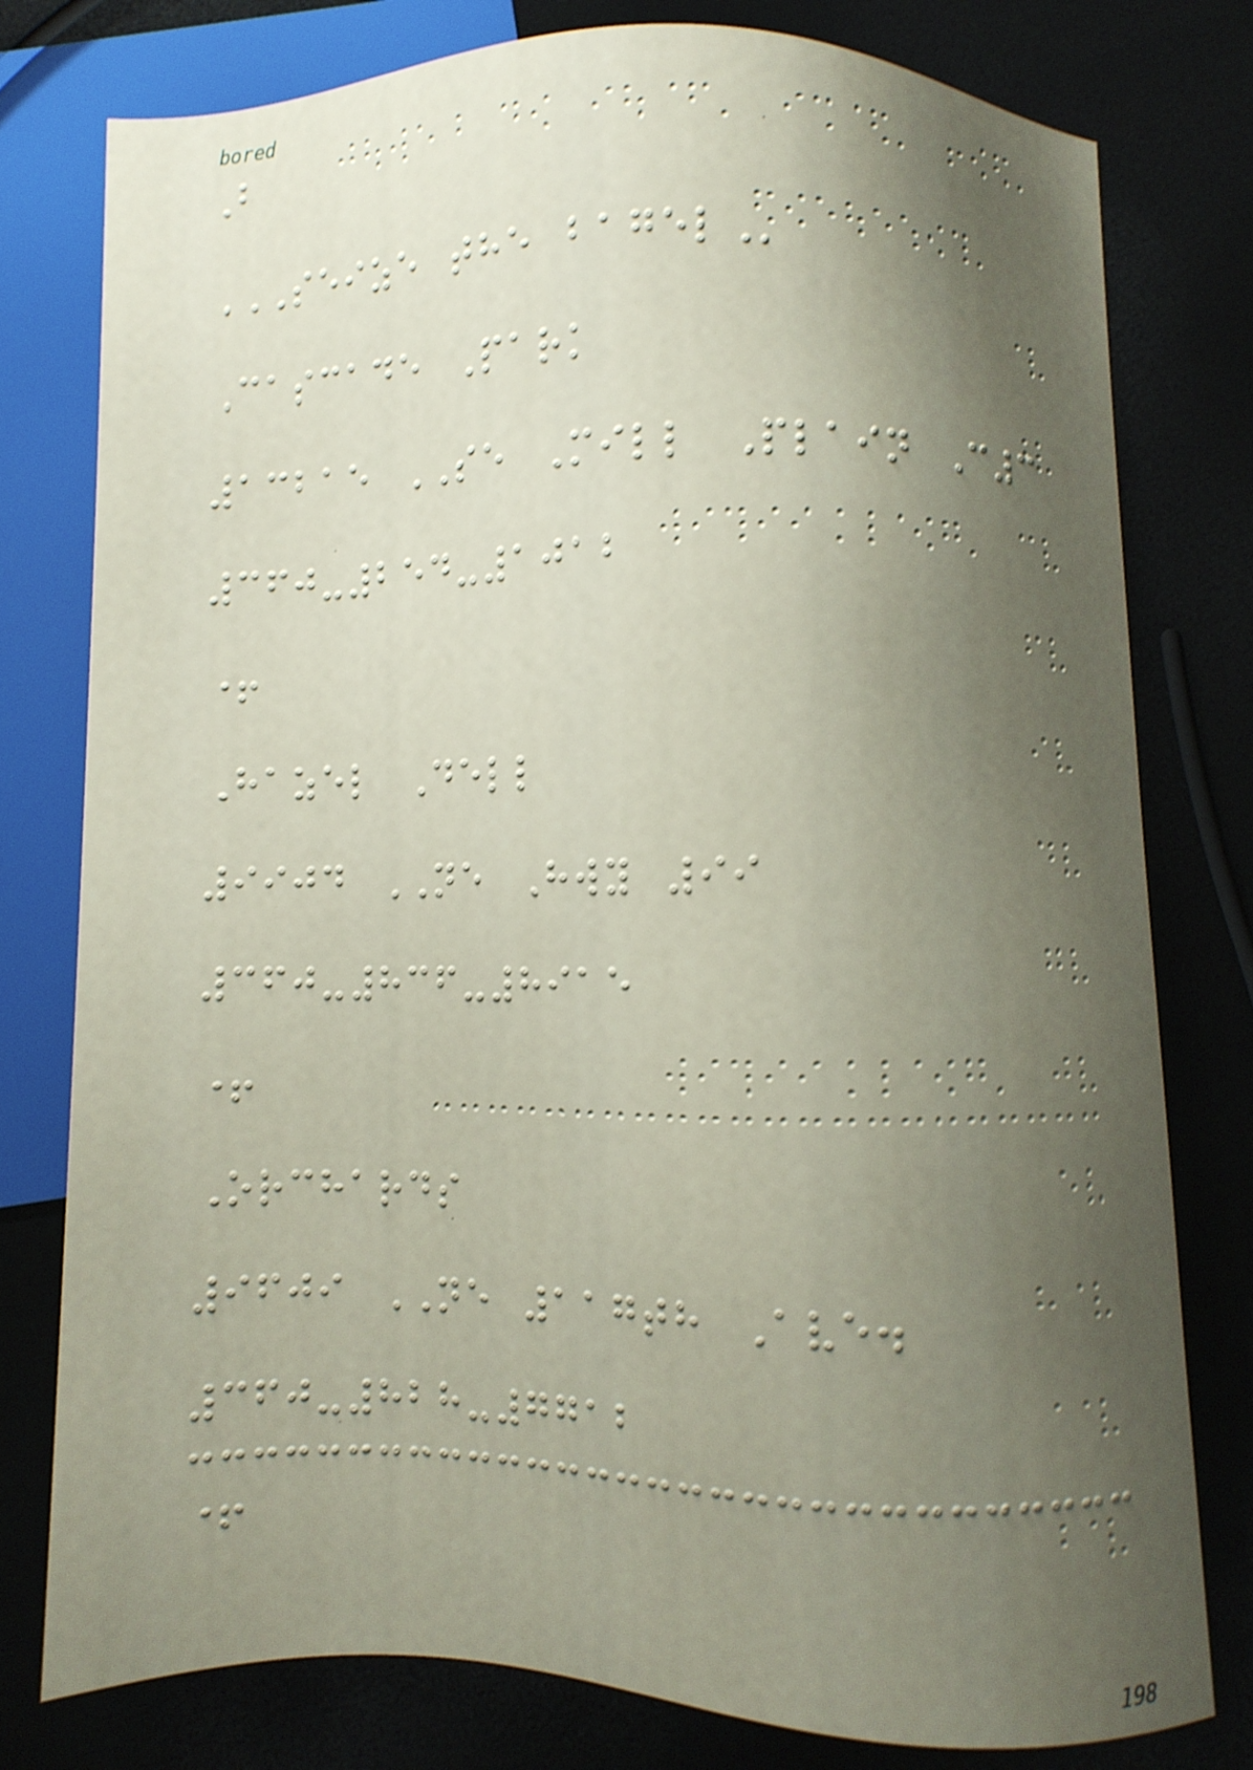B
SEIZE THE BAGEL
Cascade Park
13215 SE Mill Plain C3
360-254-1012
+
Hazel Dell
9904 NE Hwy 99
360-836-8915
+
Orchards
9609 NE 117th Ave.
360-828-7712
+
